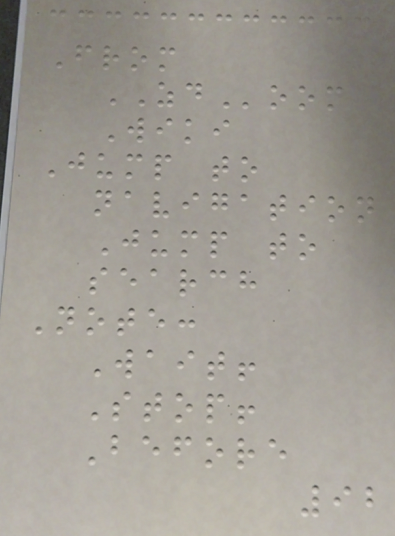From
ZDoom
Wiki
Jump to
navigation
Jump to
search
Note:
Wait!
Stop!
Before
92
